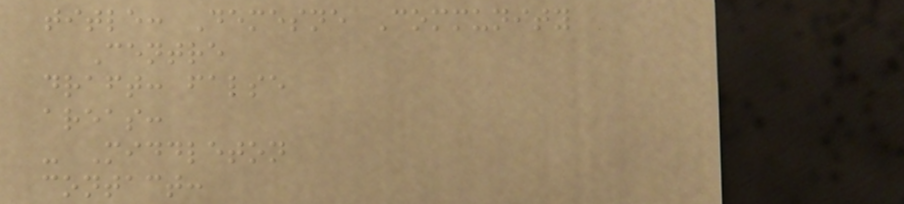title: Demesne Community
Centre
draft: false
areas:
- Middleton
contact:
